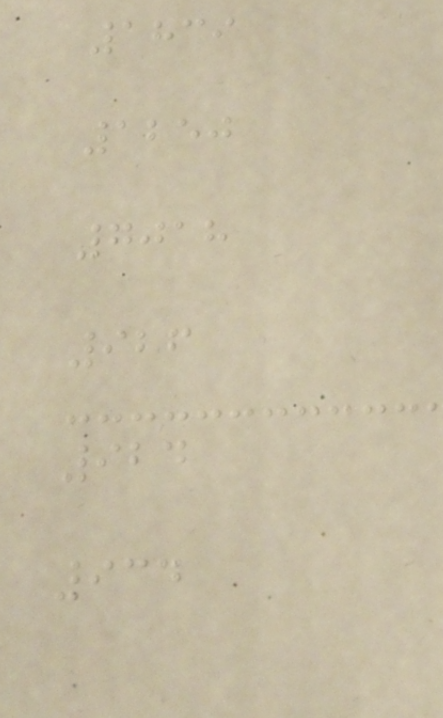1839
1250
7018
926
924
934
